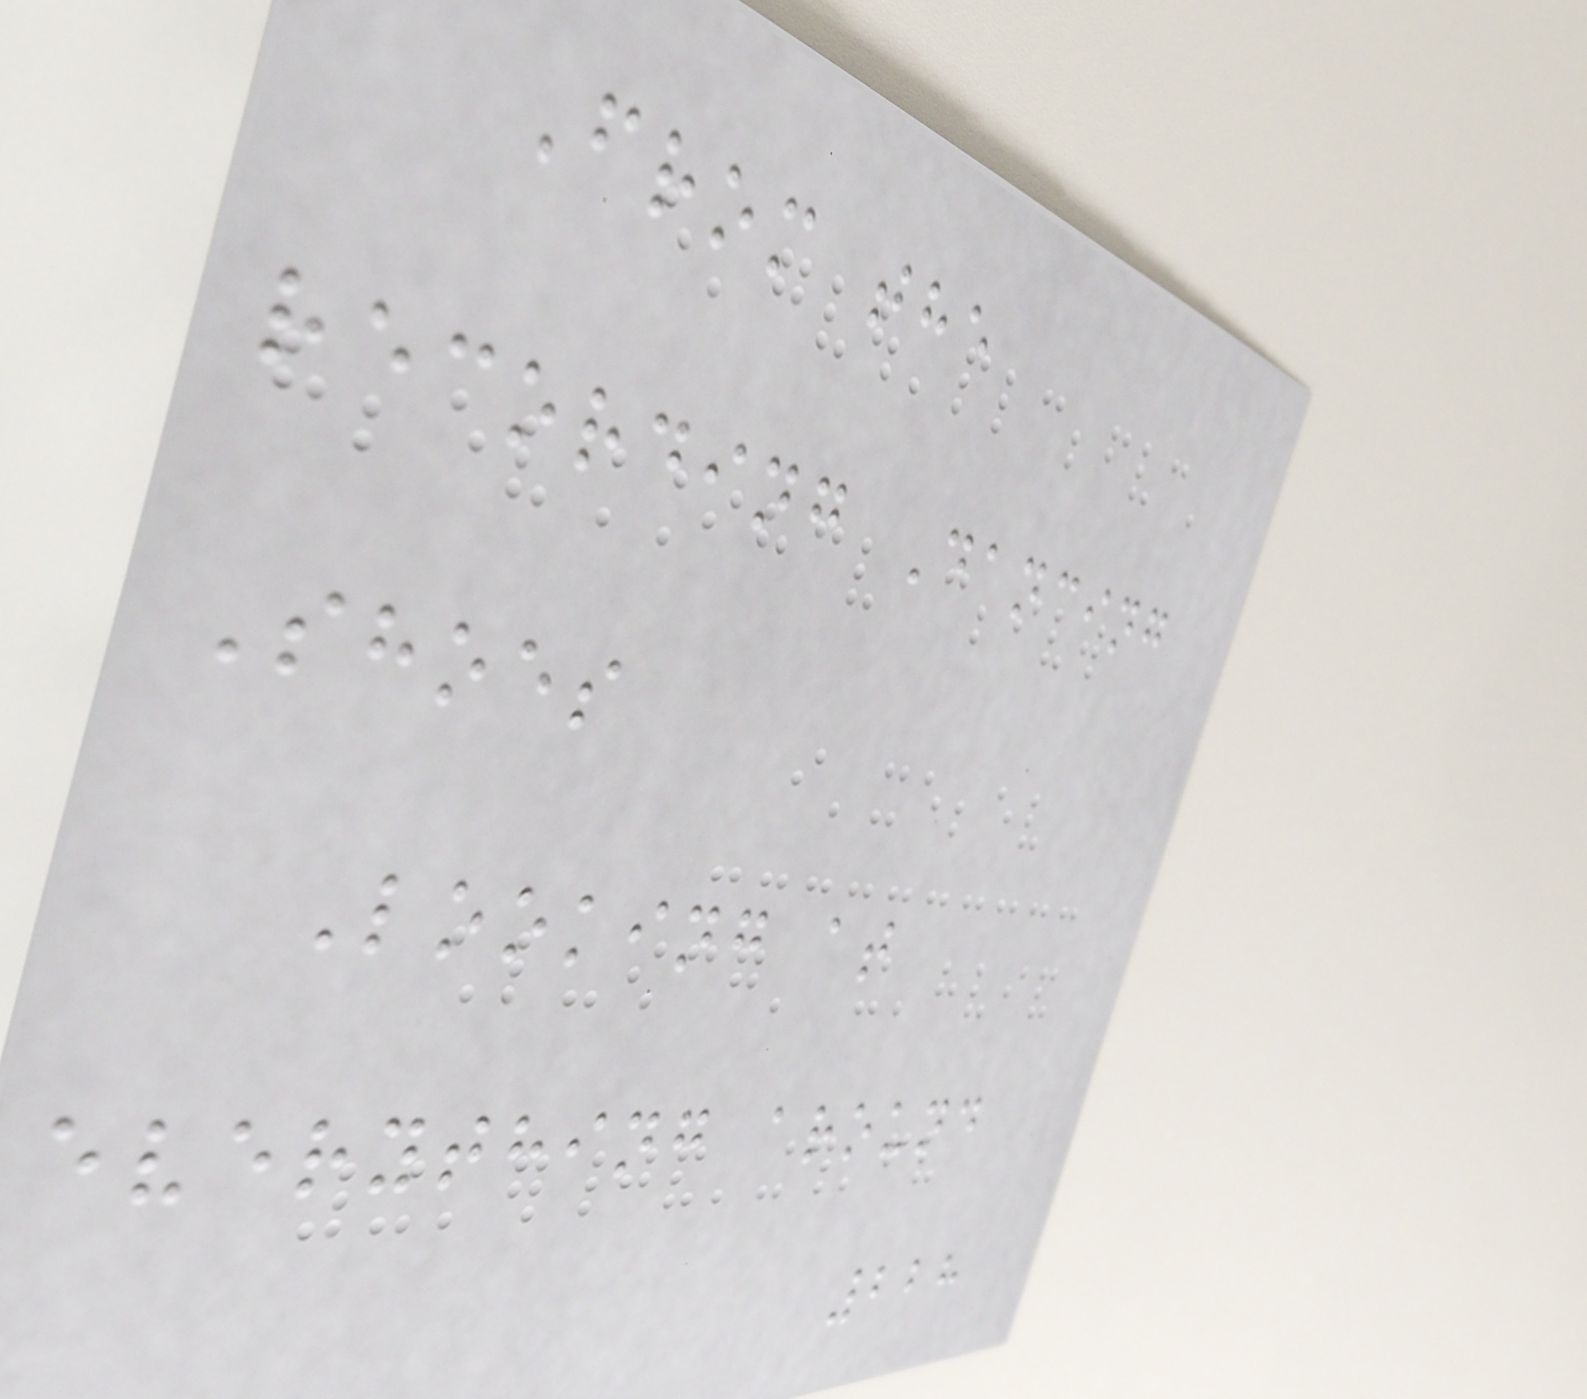From the
recording Dancing
Shoes
Looking at
everything around
228
